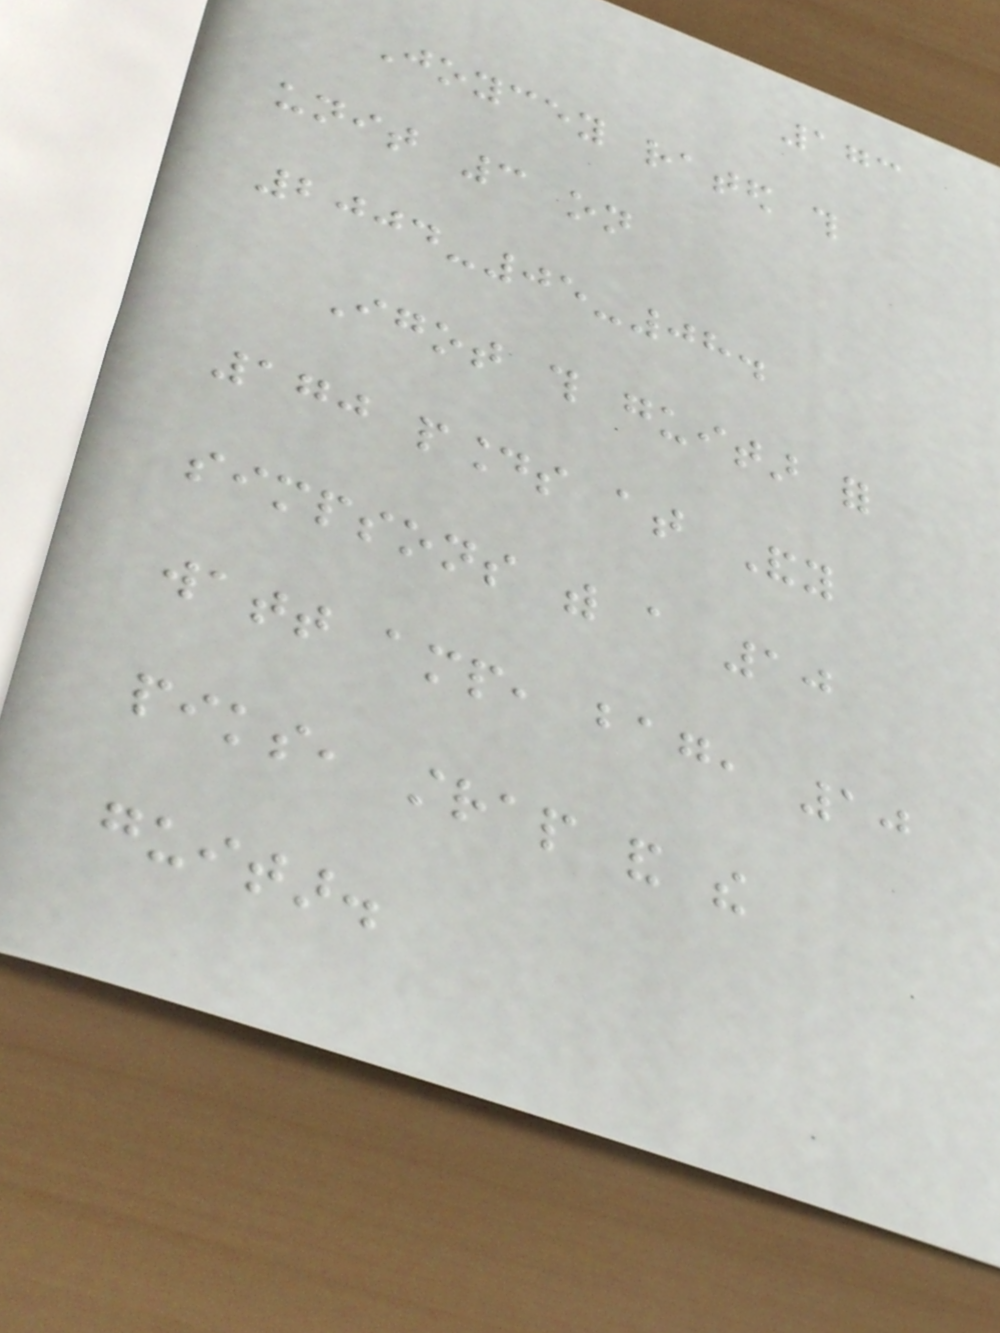173
Joycey rated this
unit 3 on
2004-05-08.
Igot this guitar for
170 pounds at Andy
simpsons with a 10
watt amp, bag, 10
piks, strap and the
guitar.
